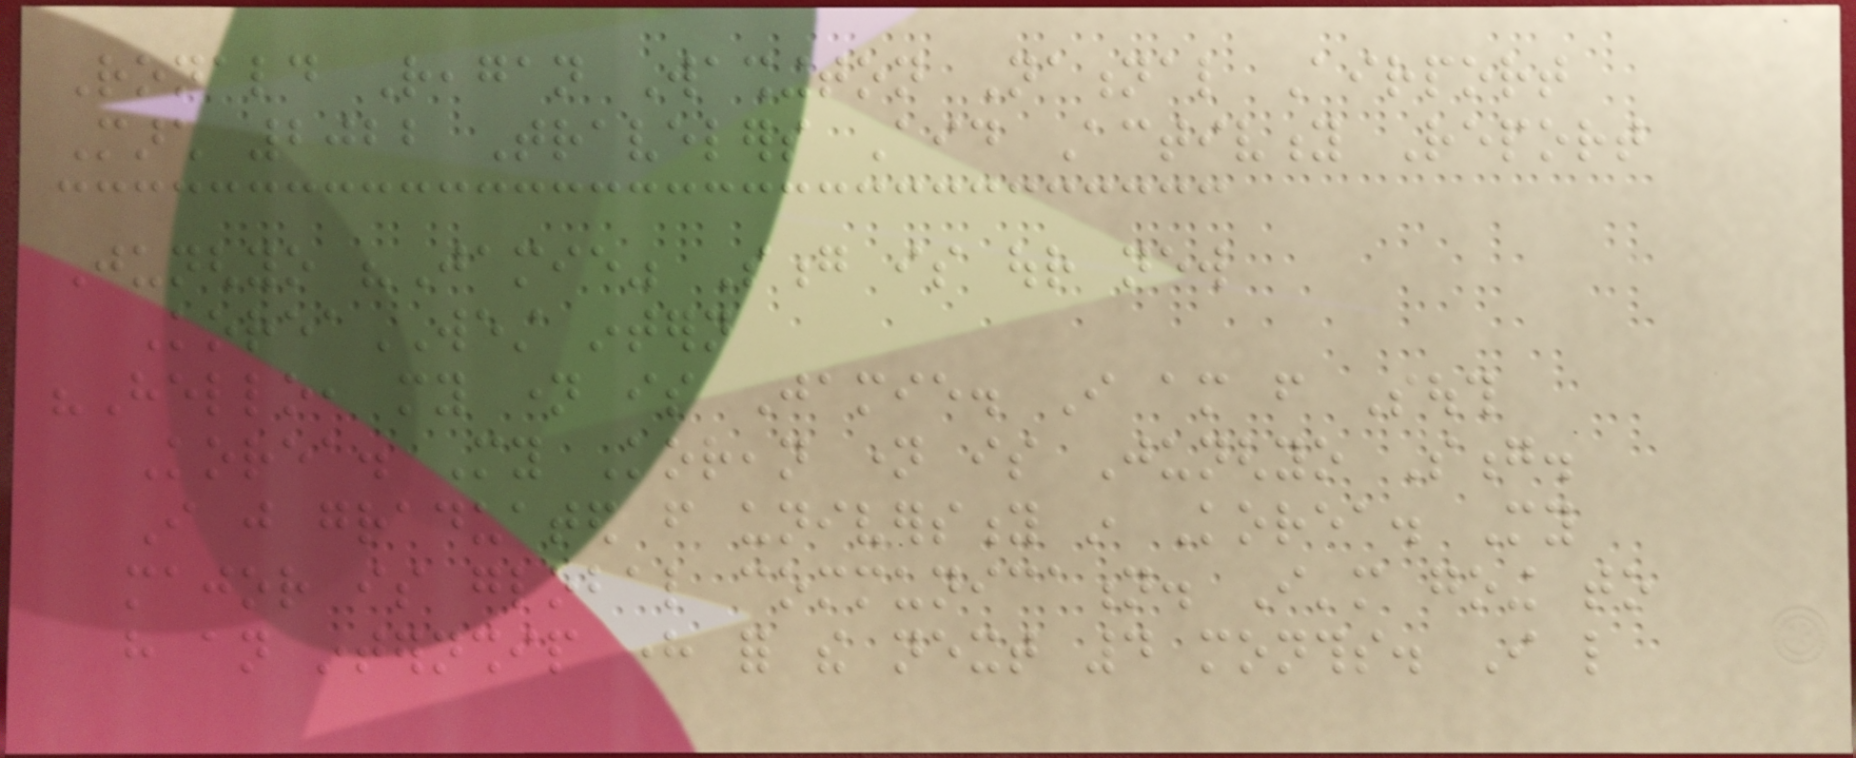Ronald Reagan Washington National Airport
March 2022 Travelers Aid Activity Report
Junghyo "Jamie" Song is our new
KoreaWEST intern
"Hello, my name is Jamie. I am from South
Korea. My Korean name is Junghyo Song.
I just graduated from university in Korea. My
major is global communication. I'm going to
have an internship here for the next 4 months. I like
